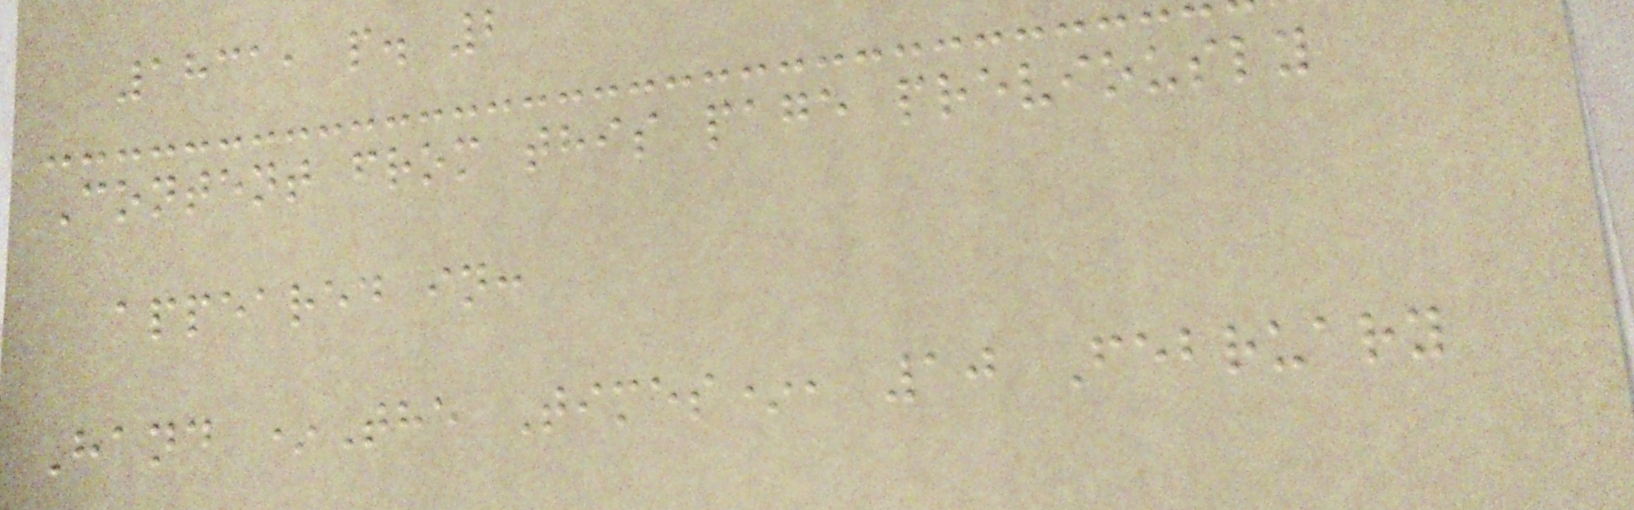1831, p. 2
Content from this page previously
appeared in:
Hand *The Times*, 10 February
